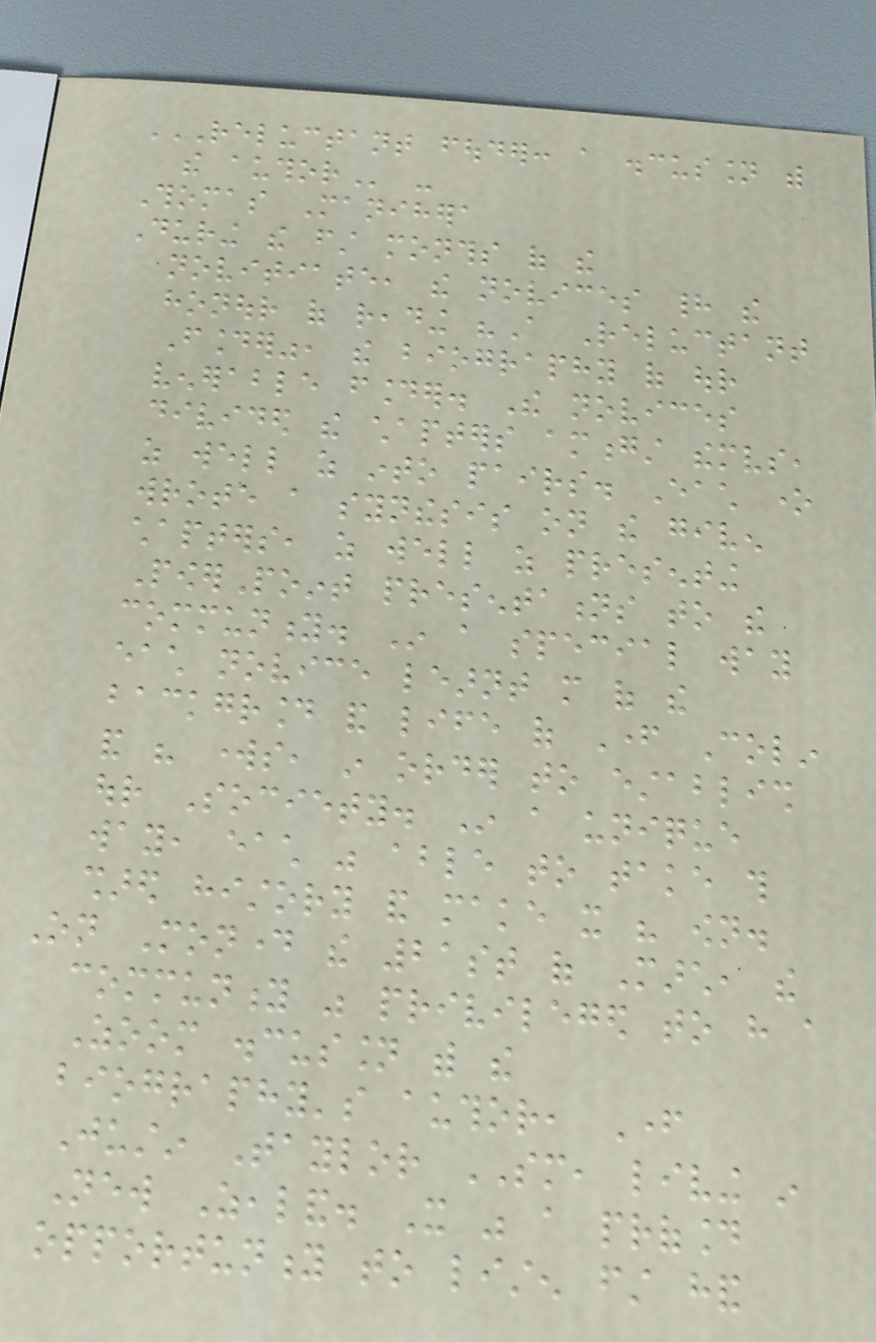RELUCTANT FOUDER: A DISCUSSION WITH
THE AUTHOR -
Thomas Manihera
During the first months of the
novitiate, the novices had the
honour of reading "A Reluctant
Founder", the biography of our
venerable founder. The novices
divided the chapters amongst themselves,
as well as into pairs. Each one
wrote a synthesis on the given
chapters, as well as presenting
PowerPoint presentations to the
community. In a special way
each novice learnt more of the
background and life of Father Colin
and his works, in order to establish
our Society. In a unique
way, each was able to take this
shared history and make it his own.
On Monday the 21st of March, the
community was privileged to have a
Zoom discussion with the
biography's author, Father
Justin Taylor SM, living in
New Zealand. It was a profound
opportunity to listen first hand
